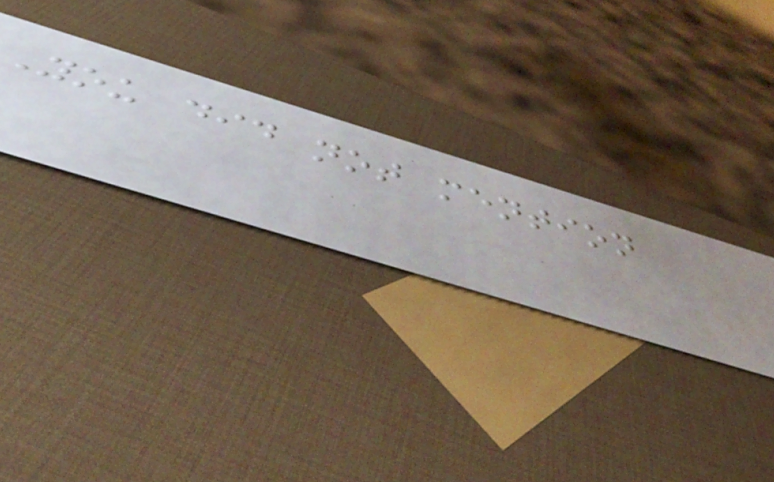You did not mention
